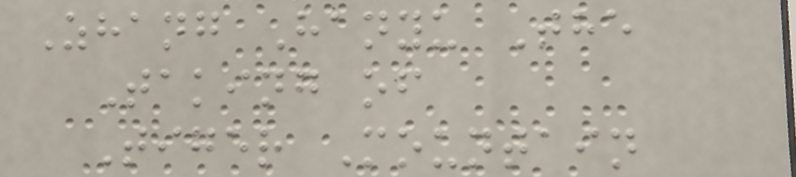Zhang Hanyu The
Taking of
Tiger Mountain
